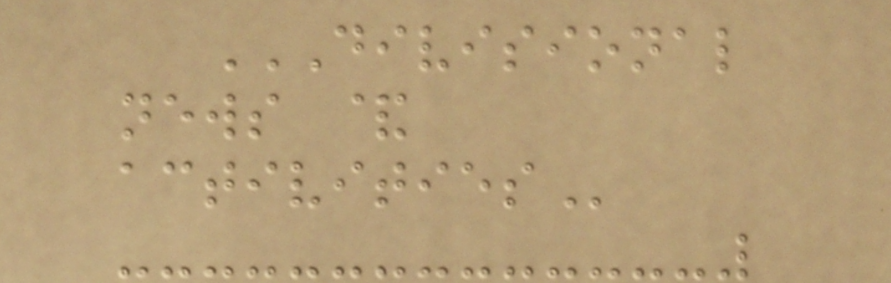DIVISIONAL
NEWS &
ACTIVITIES
